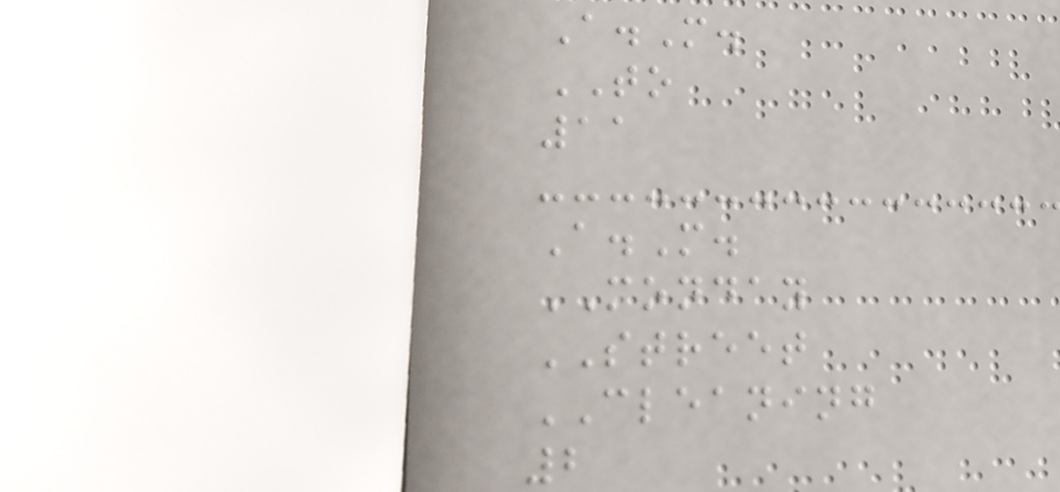A.M.
TO
11
A.M.
MONDAY
STREET
CLEANING
2
